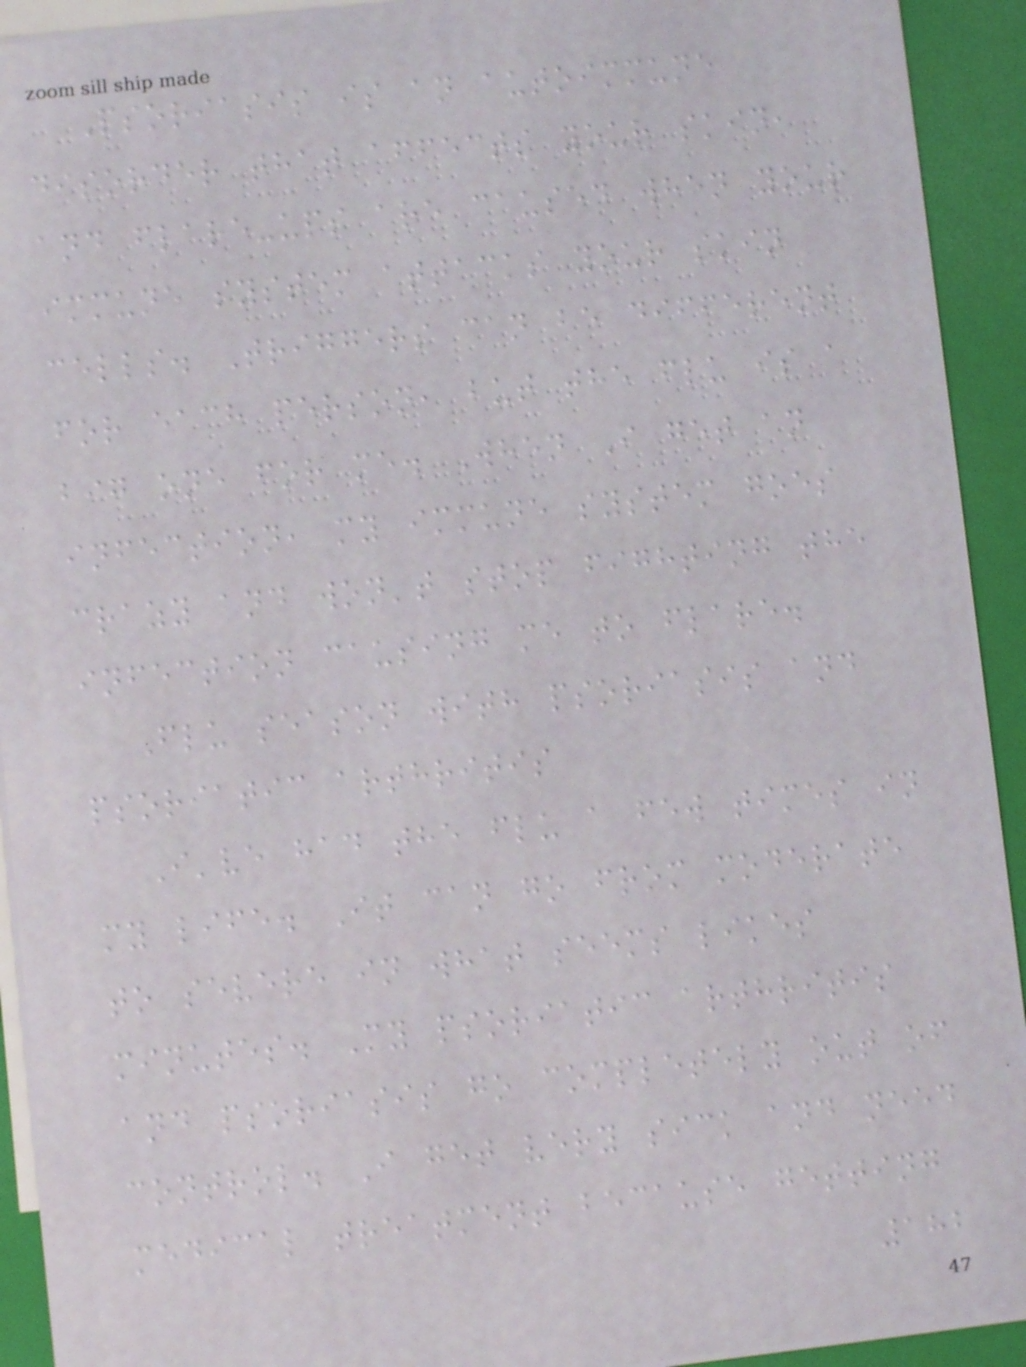Psoriasis is an autoimmune
disorder that affects your skin,
and flare-ups are caused when your
immune system attacks your skin
cells. Triggers can be different
for each person, but the flu is a
big one for me. When I get an
infection, my immune system goes
crazy and won't stop fighting the
infection causing me to flare.
Flu season with psoriasis and
psoriatic arthritis
I've had the flu a few times in
my life. It can go from moderate
to severe in what seems likes
minutes. My psoriatic arthritis
and psoriasis go completely out of
control. I get very sick and need
medical treatment because getting
182
